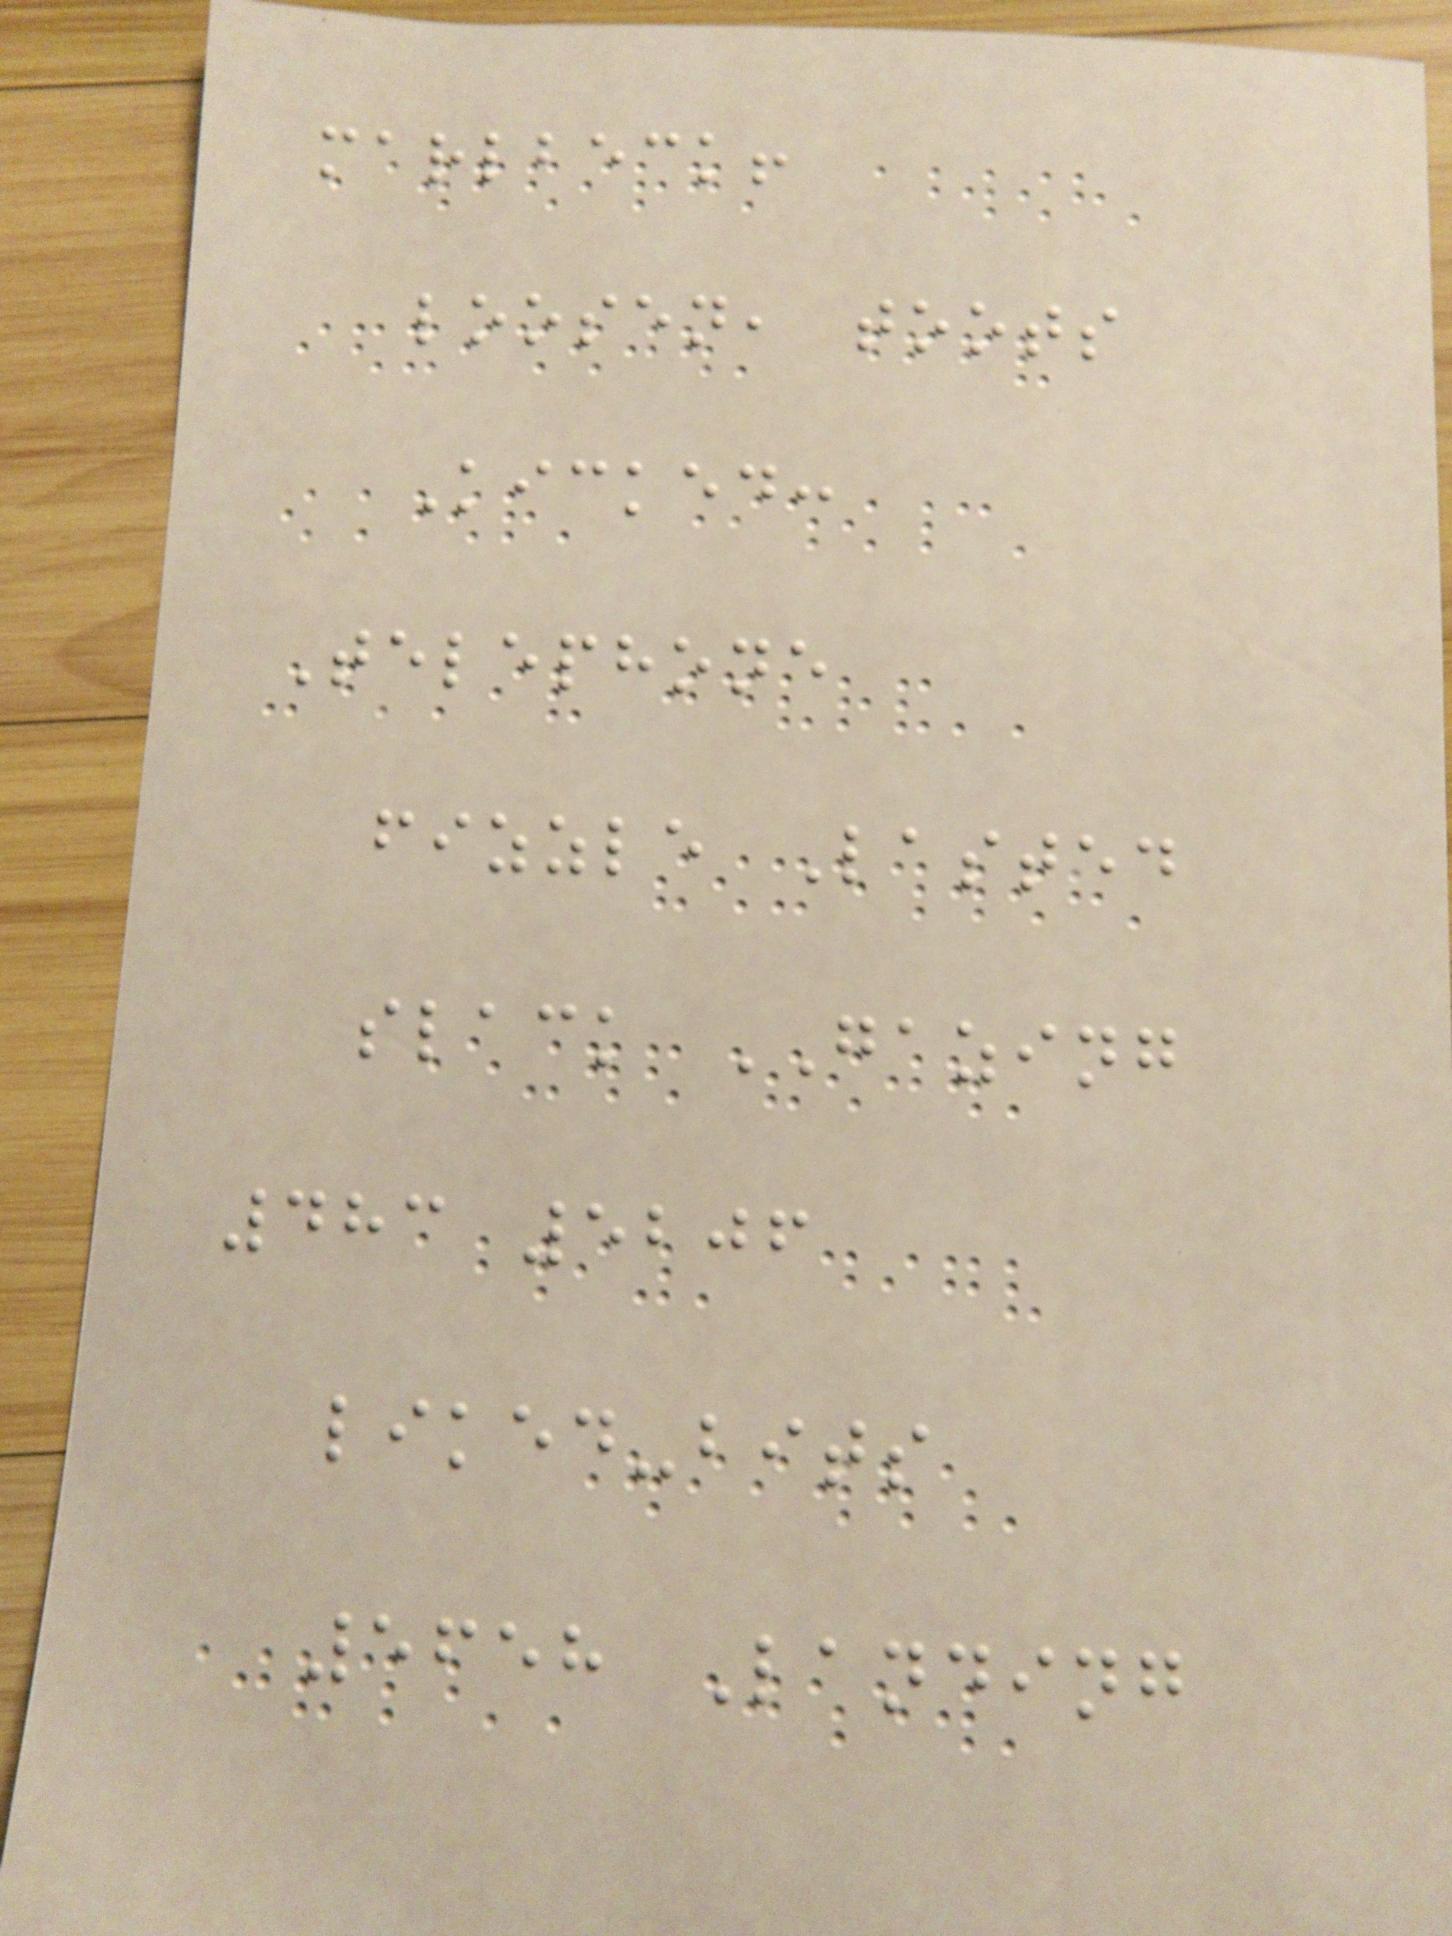marlbeck!
loosen, toots
Kicked:
Telephone
fizzle Lasted
slack GAZING
483 5206
liked-bits
5658 Landing
